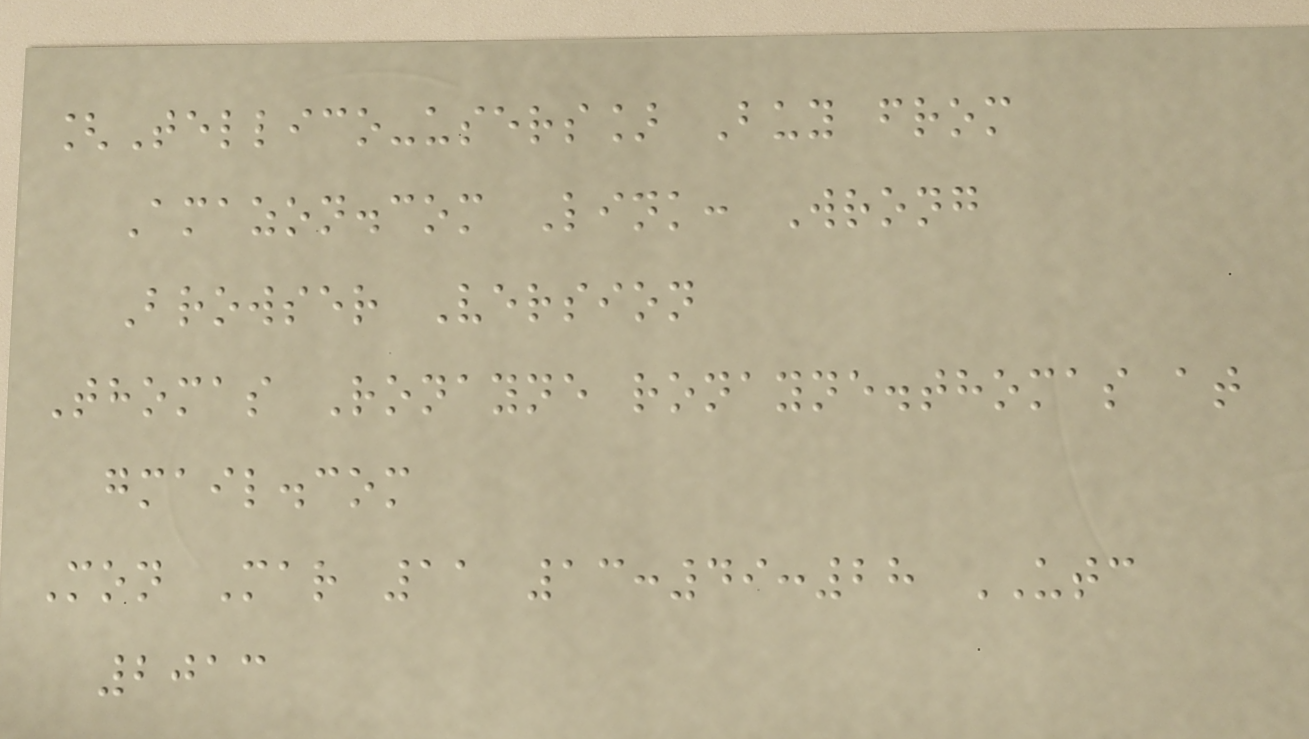[Tellico-users] Buy from
Amazon.com Link: Wrong
Browser Version
Thomas Ronayne ronayne.thomas at
gmail.com
Mon Mar 11 13:49:28 UTC
2013
